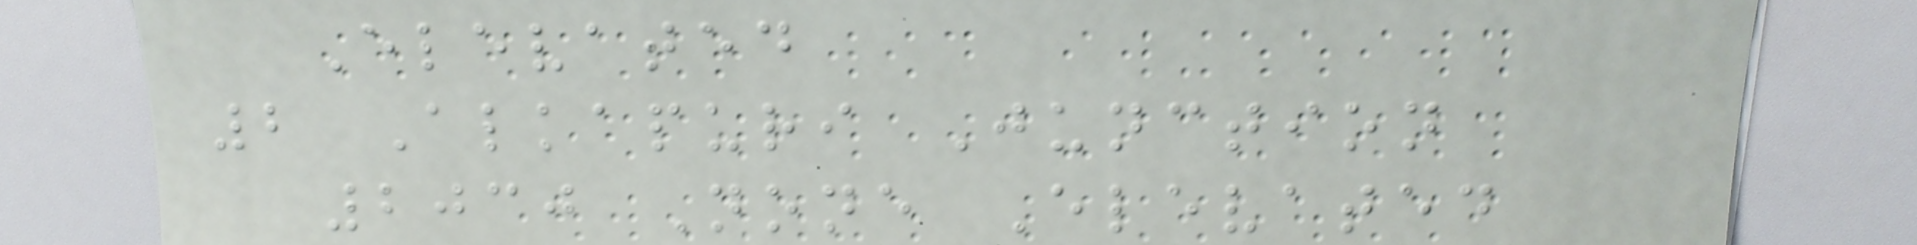Elevated
2 Alkapuri Junction
2030 None Elevated
